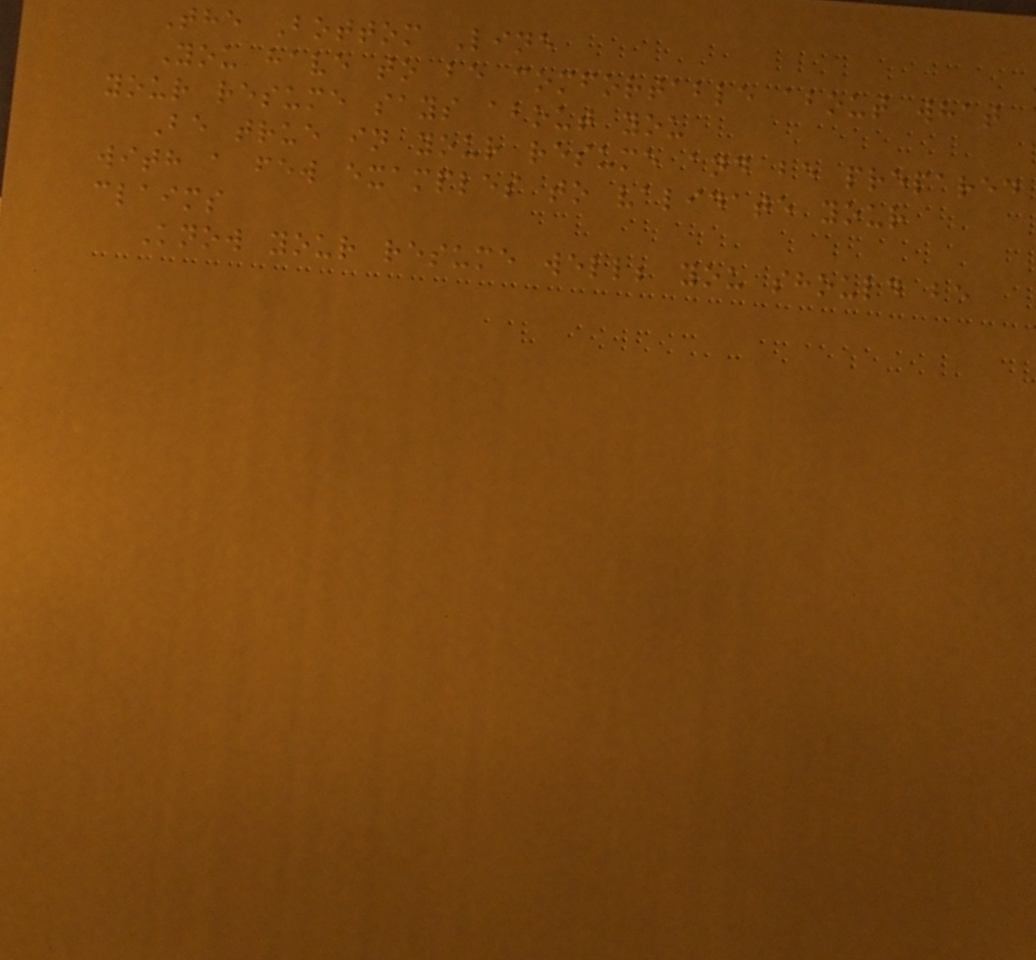The Bottom Line
You have to be comfortable about what
your resume says about you
Be true in your resume and be prepared
with a few examples to validate your
claims
Know your resume well; you should be
